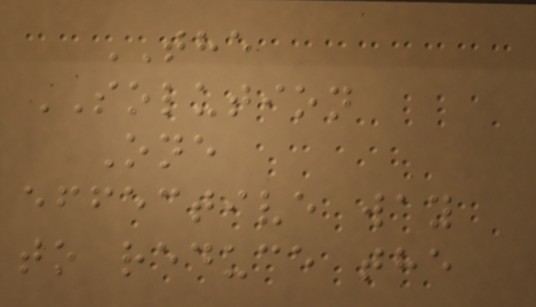THE
SOLUTION
One
effective way
to reduce the
